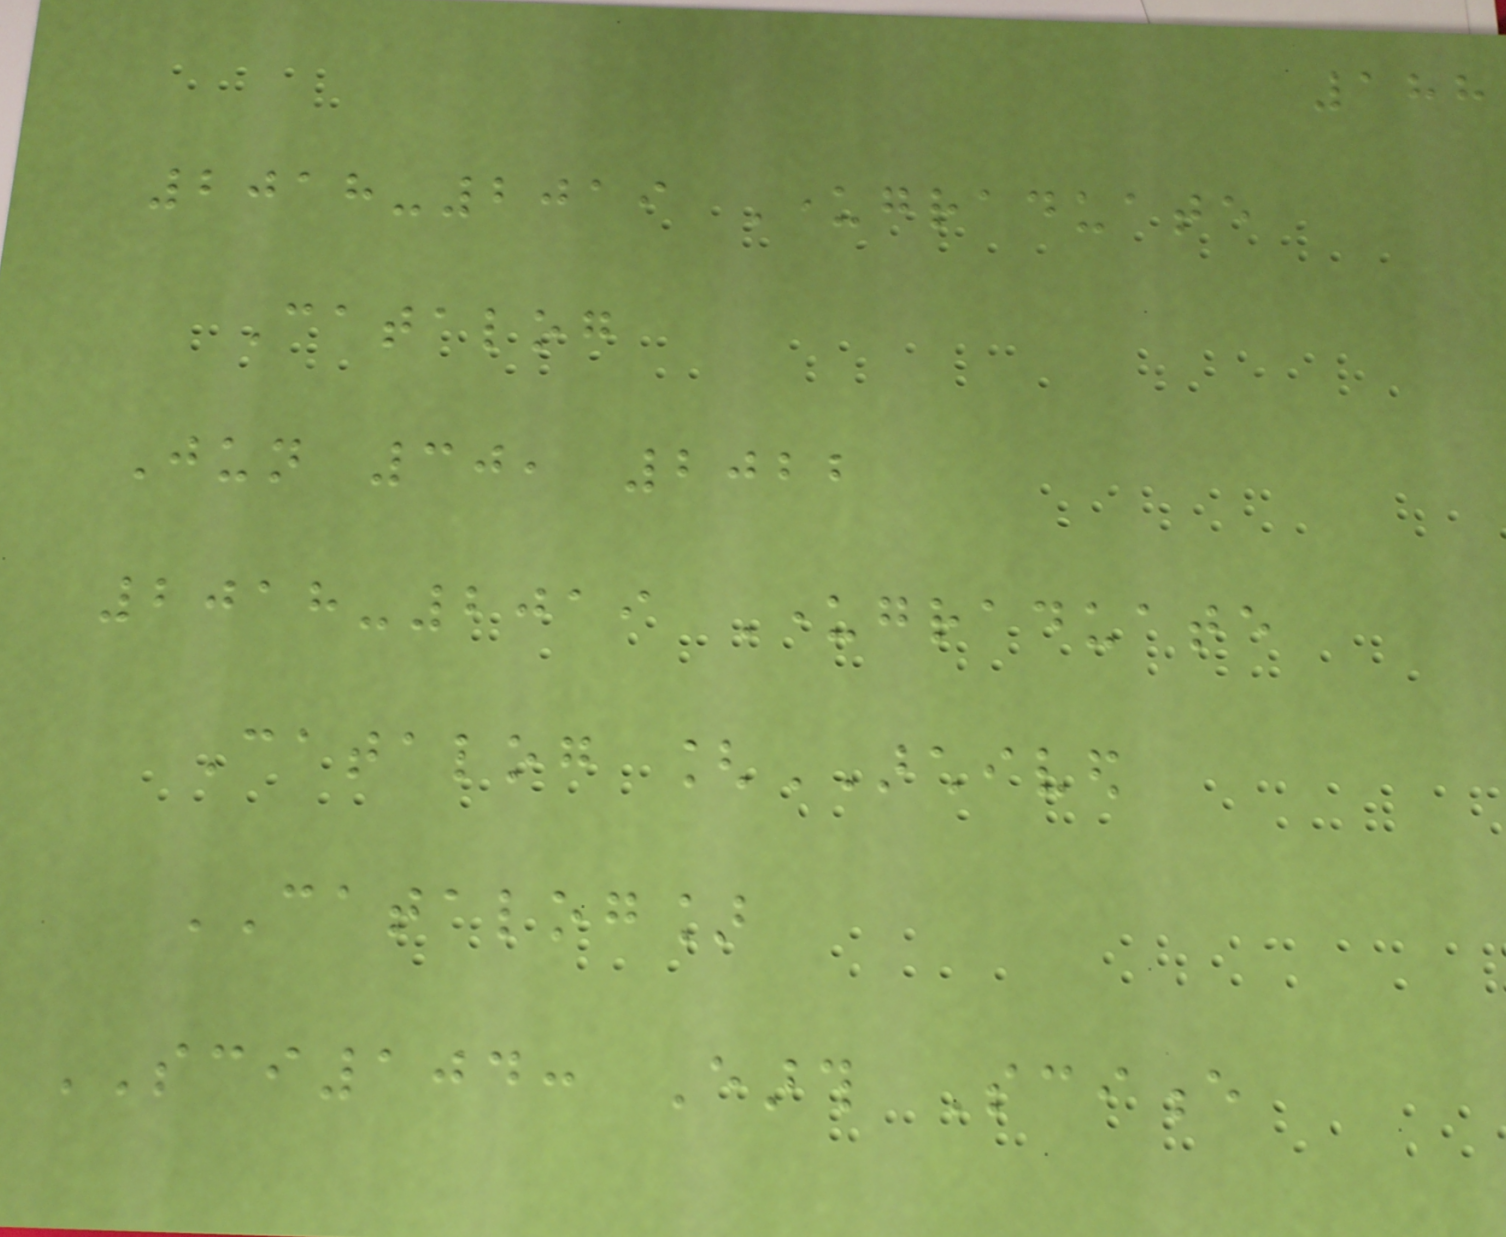188
2018-2019 Undergraduate
Catalog
Jun 30, 2022
2018-2019 Undergraduate
Catalog [ARCHIVED
CATALOG]
SCI104: Earth Science
